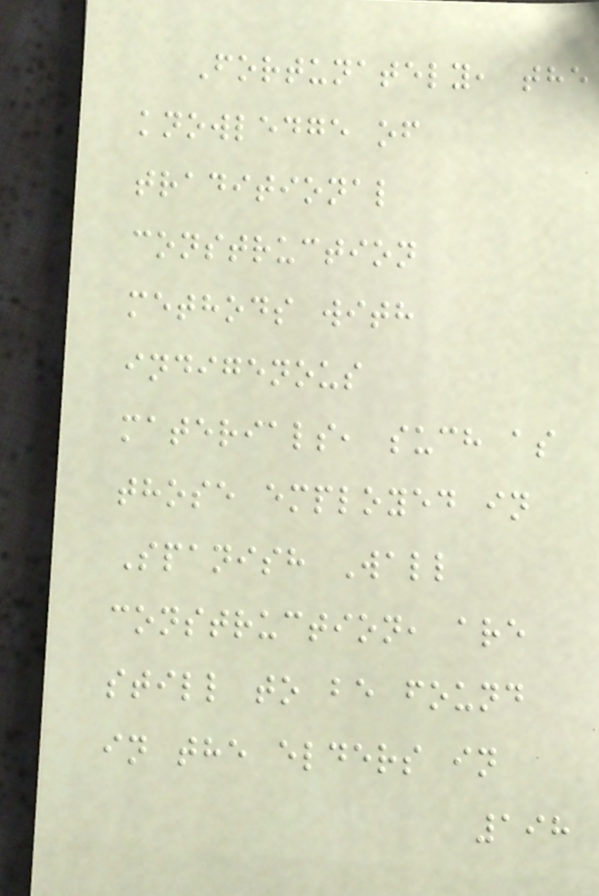Fortunately, the
knowledge of
traditional
construction
methods with
indigenous
materials, such as
those employed in
Spanish Wall
construction, are
still to be found
in the elders in
198
